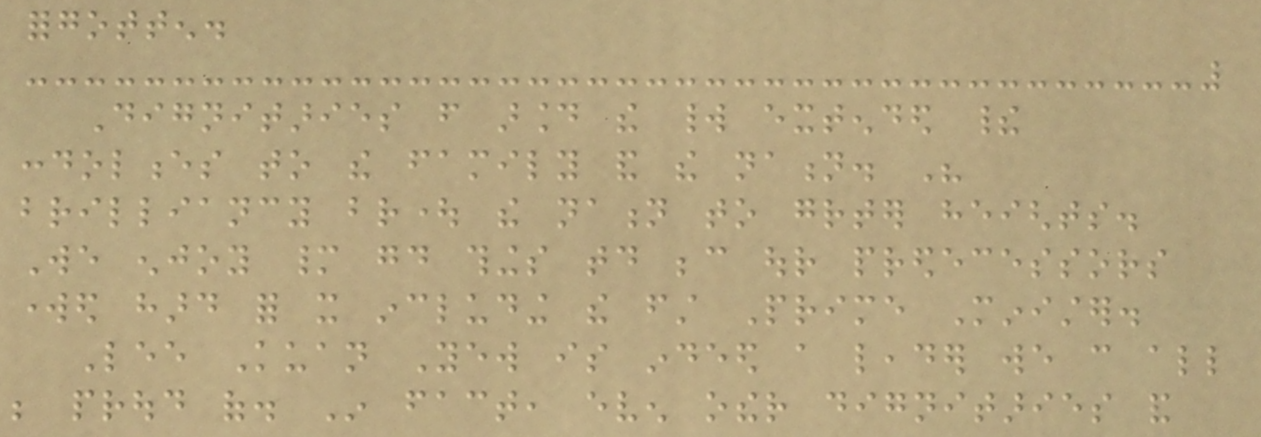forgotten.
Dignitaries from around the world extended their
condolences to the family and the nation. His
brilliancy brought the nation to greater heights.
We enjoy many good things today because our predecessors
worked hard for it including the first Prime Minister.
Lee Kuan Yew is indeed a leader we can all
be proud of. In fact, even other dignitaries and
